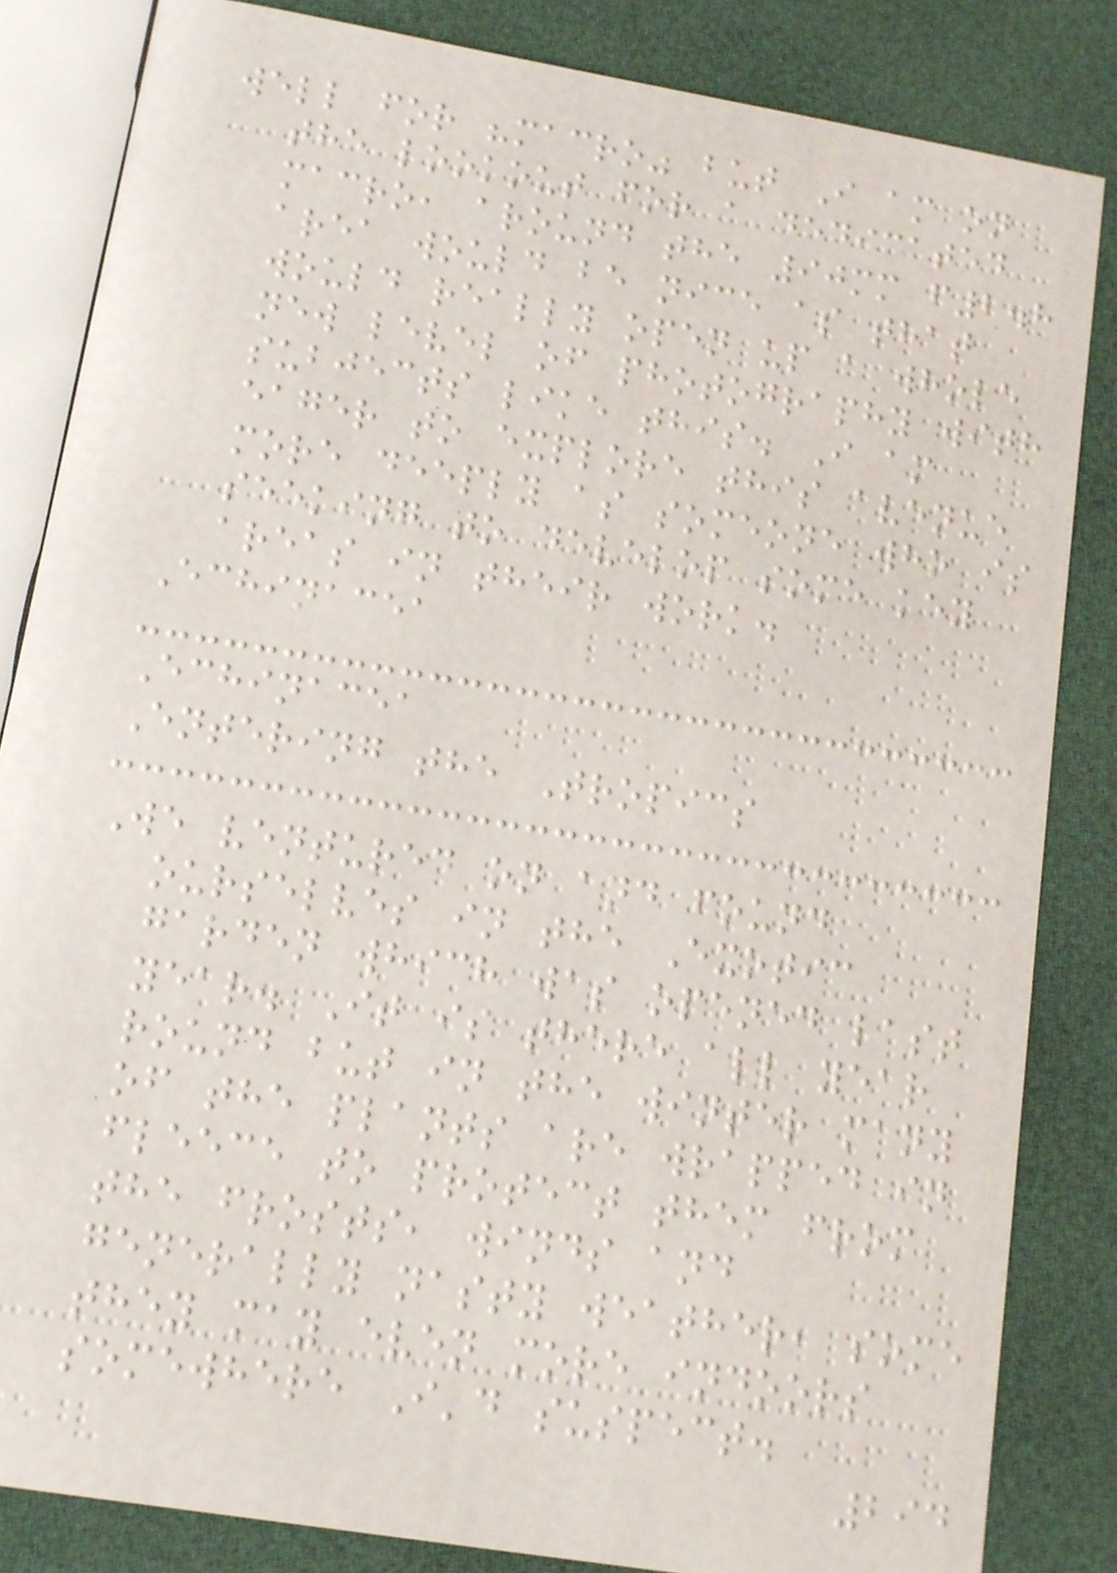well for "macro" but I am on
the lookout for a dedicated
macro, around the 90mm f2.8
area would be nice as that
would really open up a whole
new level of photography with
subjects like this. I am
eager to explore this avenue
more deeply as someone who is
seeking to develop some key
areas in their work.
Echinacea
Echinacea
Entering the Tropics
We ventured on and found
ourselves in the Exotic
garden which was opened last
year. It is there all year
round but in the winter many
of the plants are wrapped in
fleece to protect them from
the frosts, winds and
generally nasty weather, some
they may even more indoors
somewhere I'd suspect.
294
